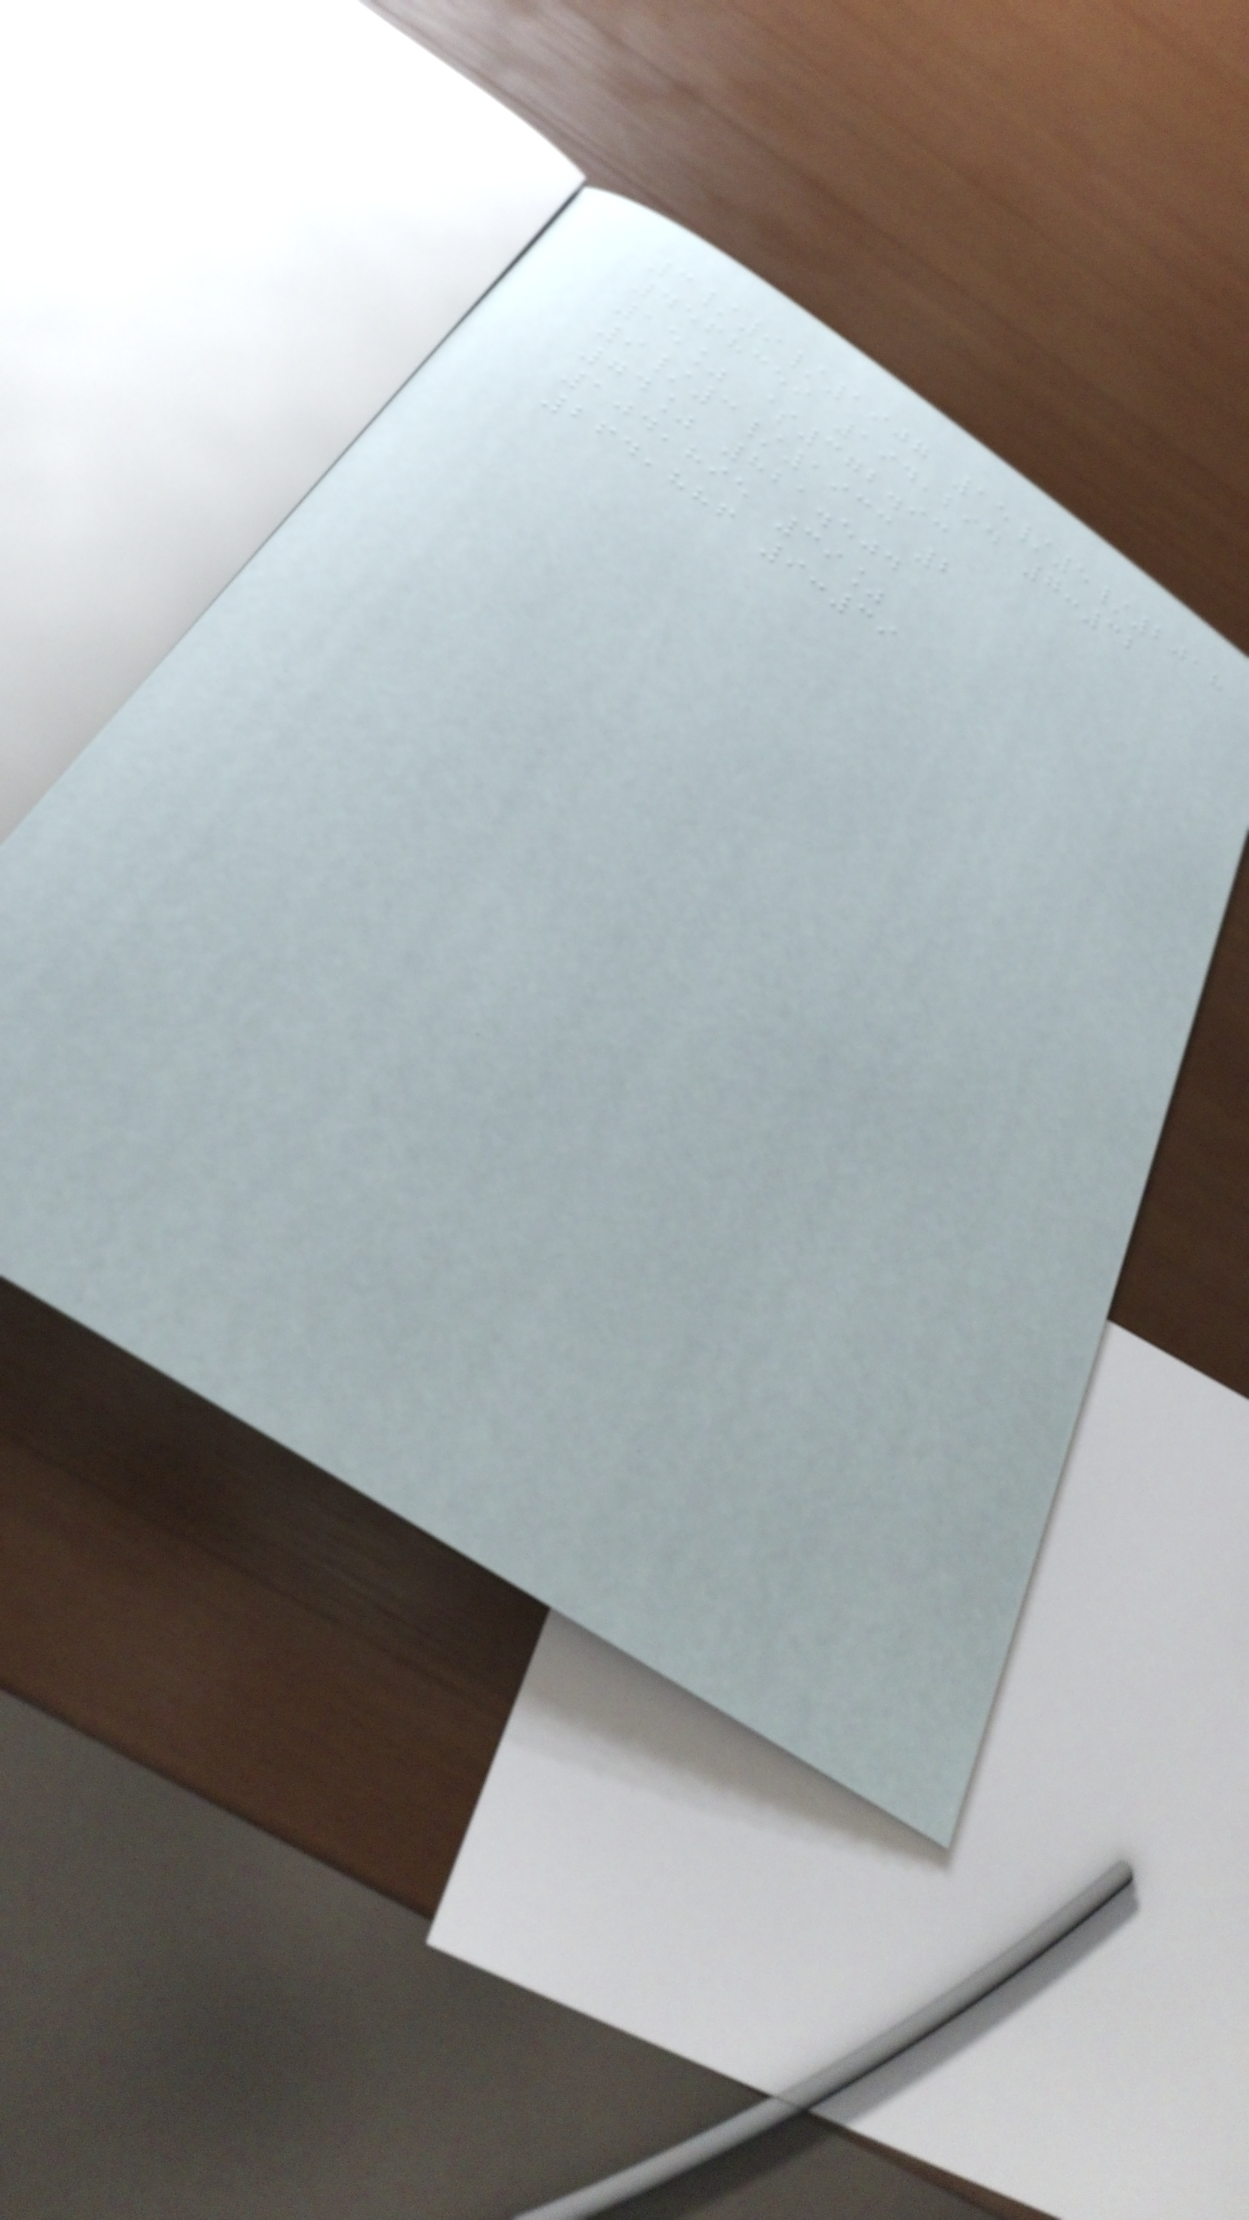3/9/1907 15/5/2018
4568359 194,294 7:32
15% $372.93
9/3/1933 2
74% 821.504
104,895 39%
264,886 9:39
